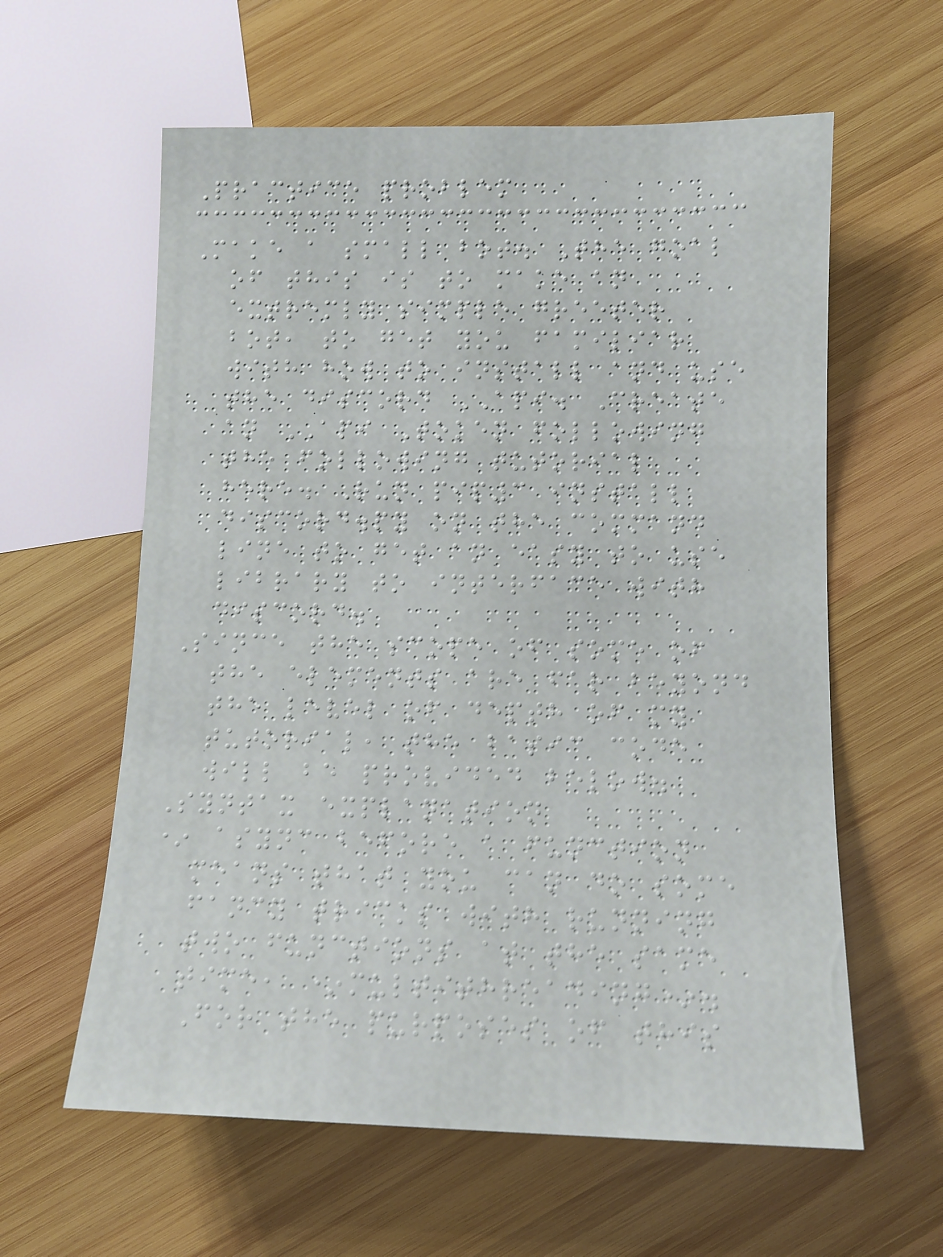Practice problem
Make a small bot. The goal
of this is to make an
extremly simple greeter
bot, to get you familiar
with how to install and use
the discord API. Create
an API Token following
the following tutorial
here. Run pip3 install
discord.py on the command
line to get an easy to use
library to interface with
discord.
Since the scope of some of
the elements are far beyond
the level of depth of my
tutorial, the basic code
will be provided below.
Syntax explanation
* async before a function
means that you can do some
fancy tricks with running
two functions at the same
time, *multithreading*.
For the purposes of this
